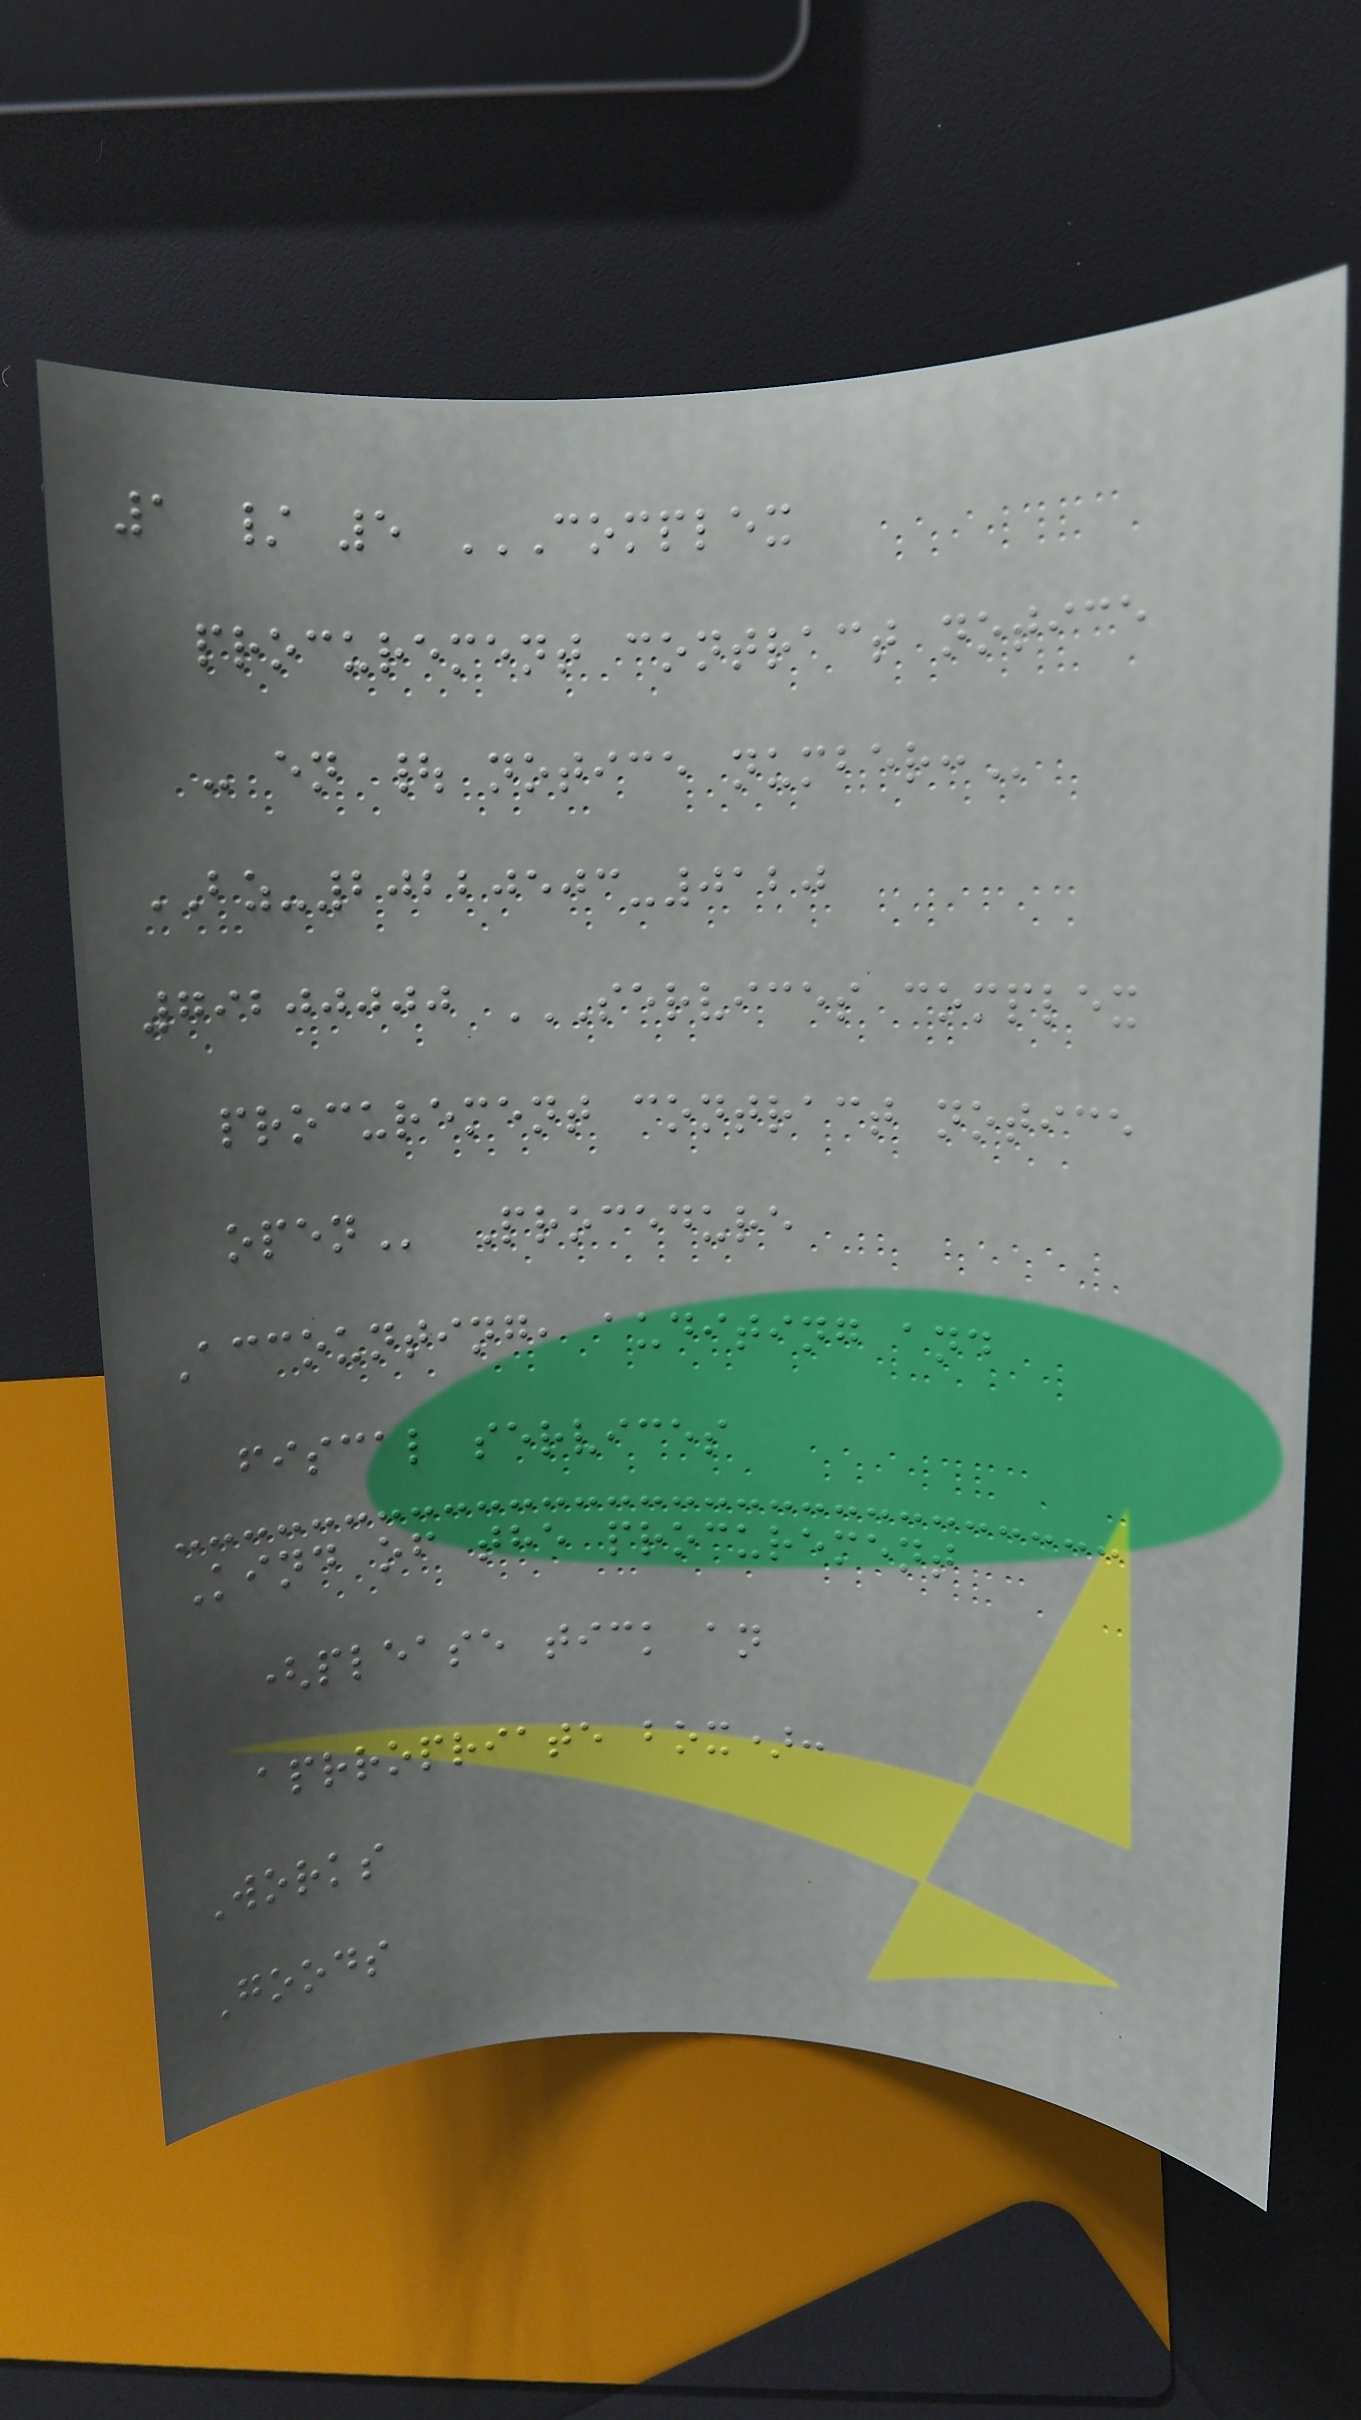1 / 5 COMPLEX
PROCUREMENT CONTRACT NOTICE
- EN | NOTICE NUMBER:
BZ-20220503-0120
79200000 SERVICES COMPLEX
PROCUREMENT CONTRACT NOTICE
OPEN Procedure
Accounting, auditing and
fiscal services
Kind of the procurement
(please tick an
aprropriate box):
Works
Goods
